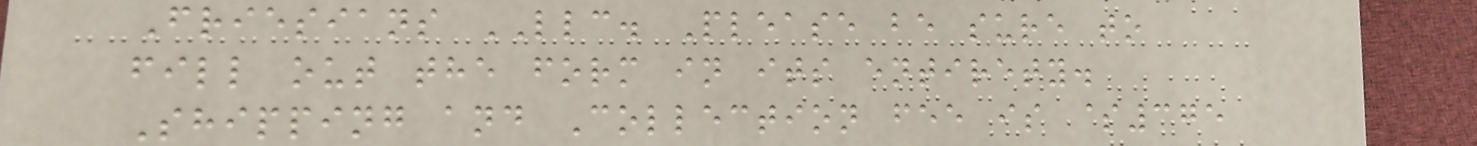Friesians LLC. Please be sure to
fill out the form in its entirety.
Shipping and Collection fee is $375
